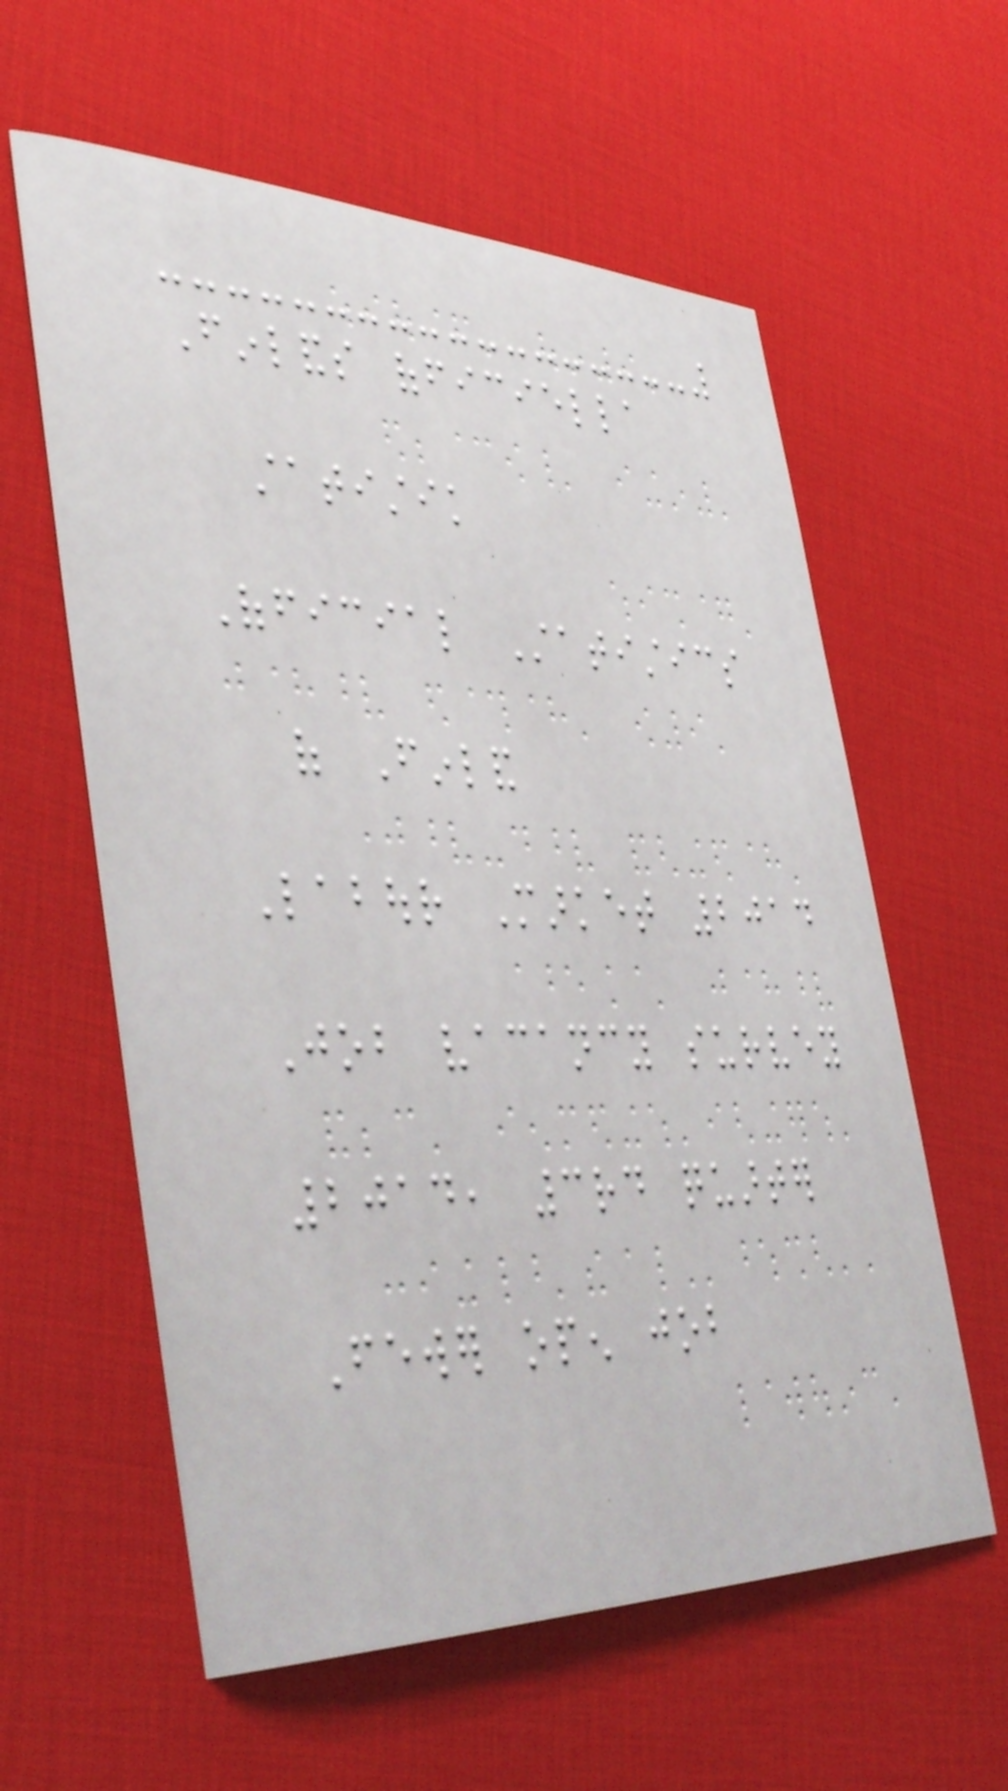Finlands officiella
statistik
Official Statistics
of Finland
Labour Market 2014
Job vacancy survey
2014, 3rd quarter
Fewer open job
